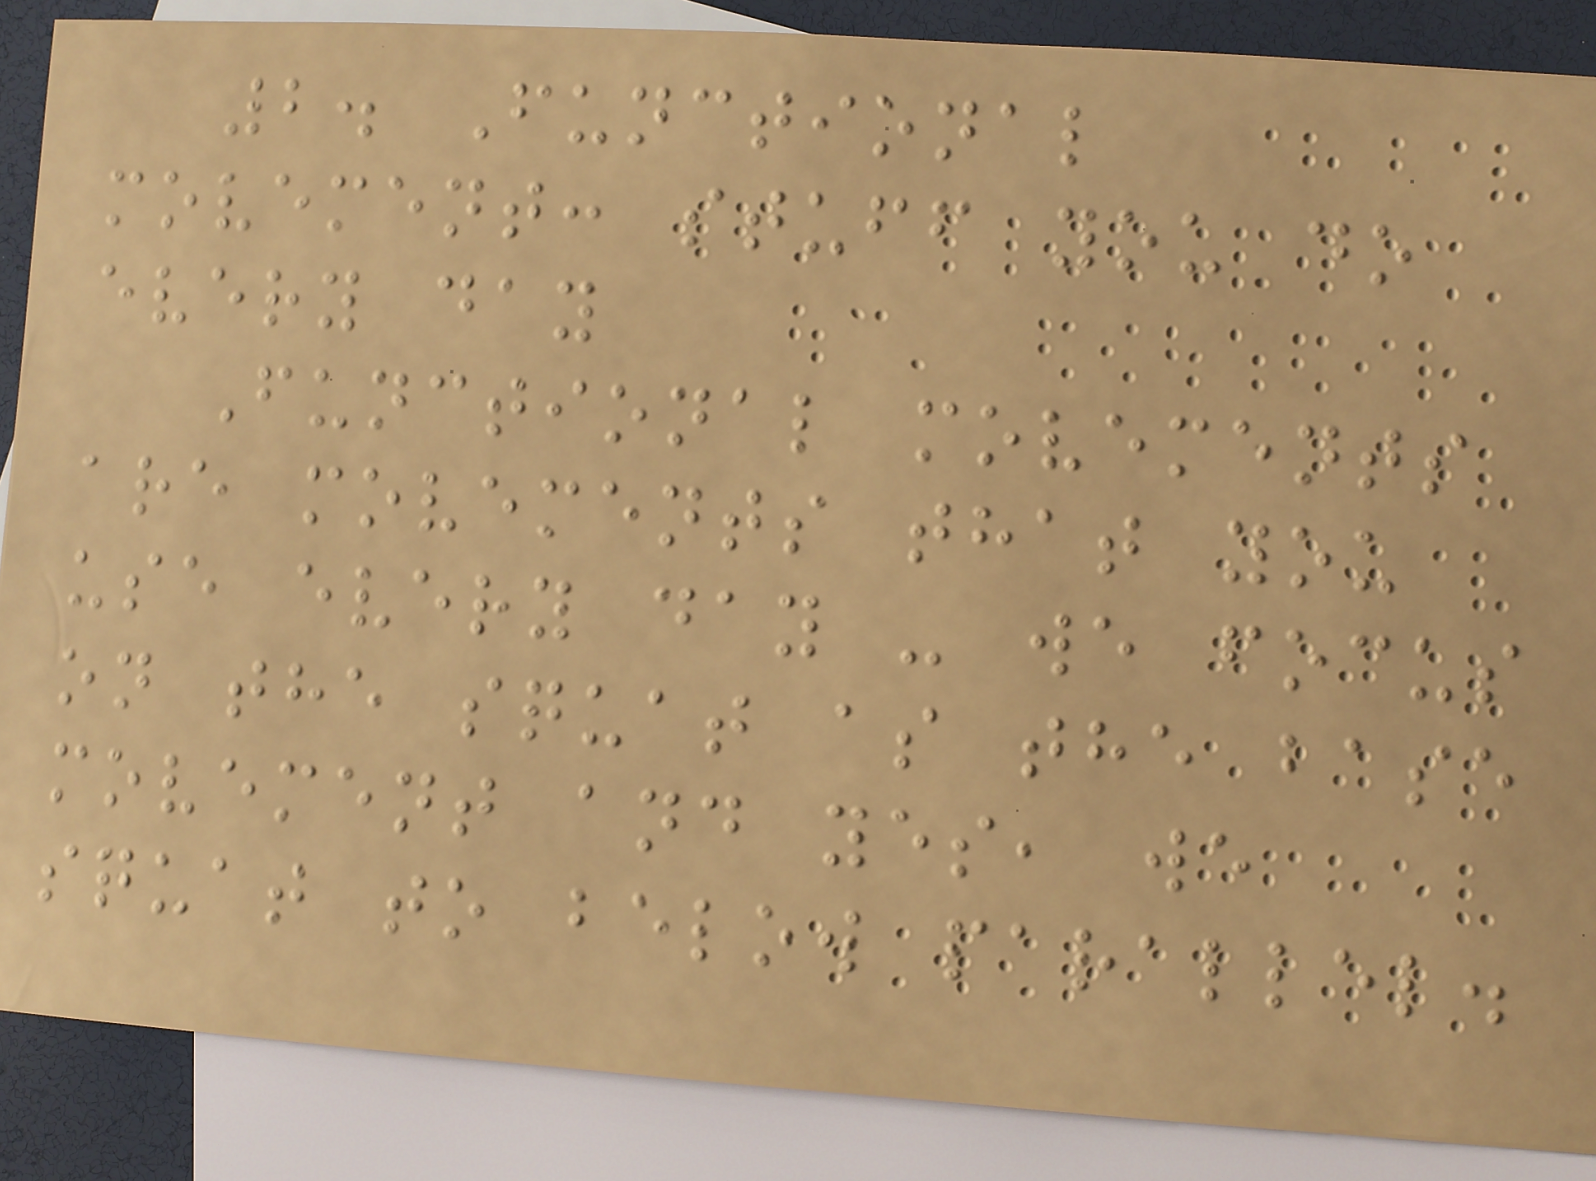2. Functional
movement: stuff you do
every day
Functional movements
are movements that you
use every day - we focus
on the squat as the base
movement and yes, we
squat to below parallel.
